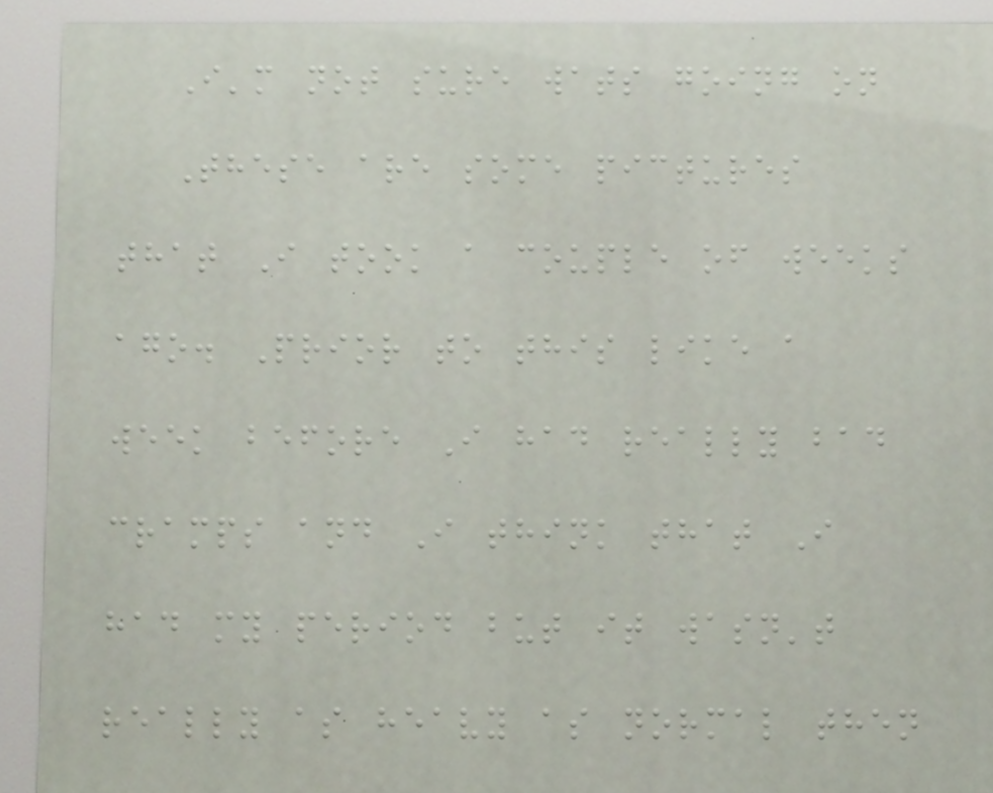I'm not sure wats going on
These are some pictures
that I took a couple of weeks
ago. Prior to this like a
week before I had really bad
cramps and I think that I
had my period but it wasn't
really as heavy as normal then
